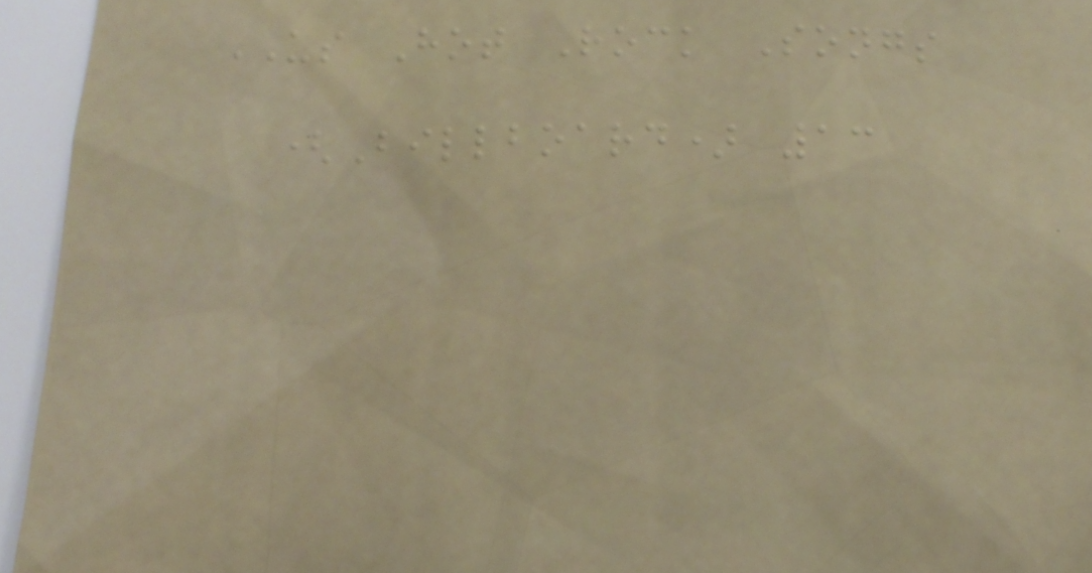US Hot Rock Songs
(Billboard) 13
